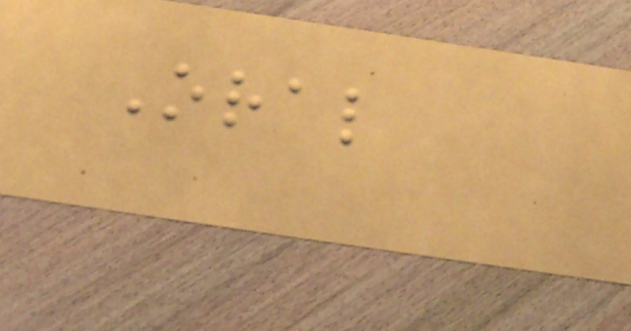Oral
